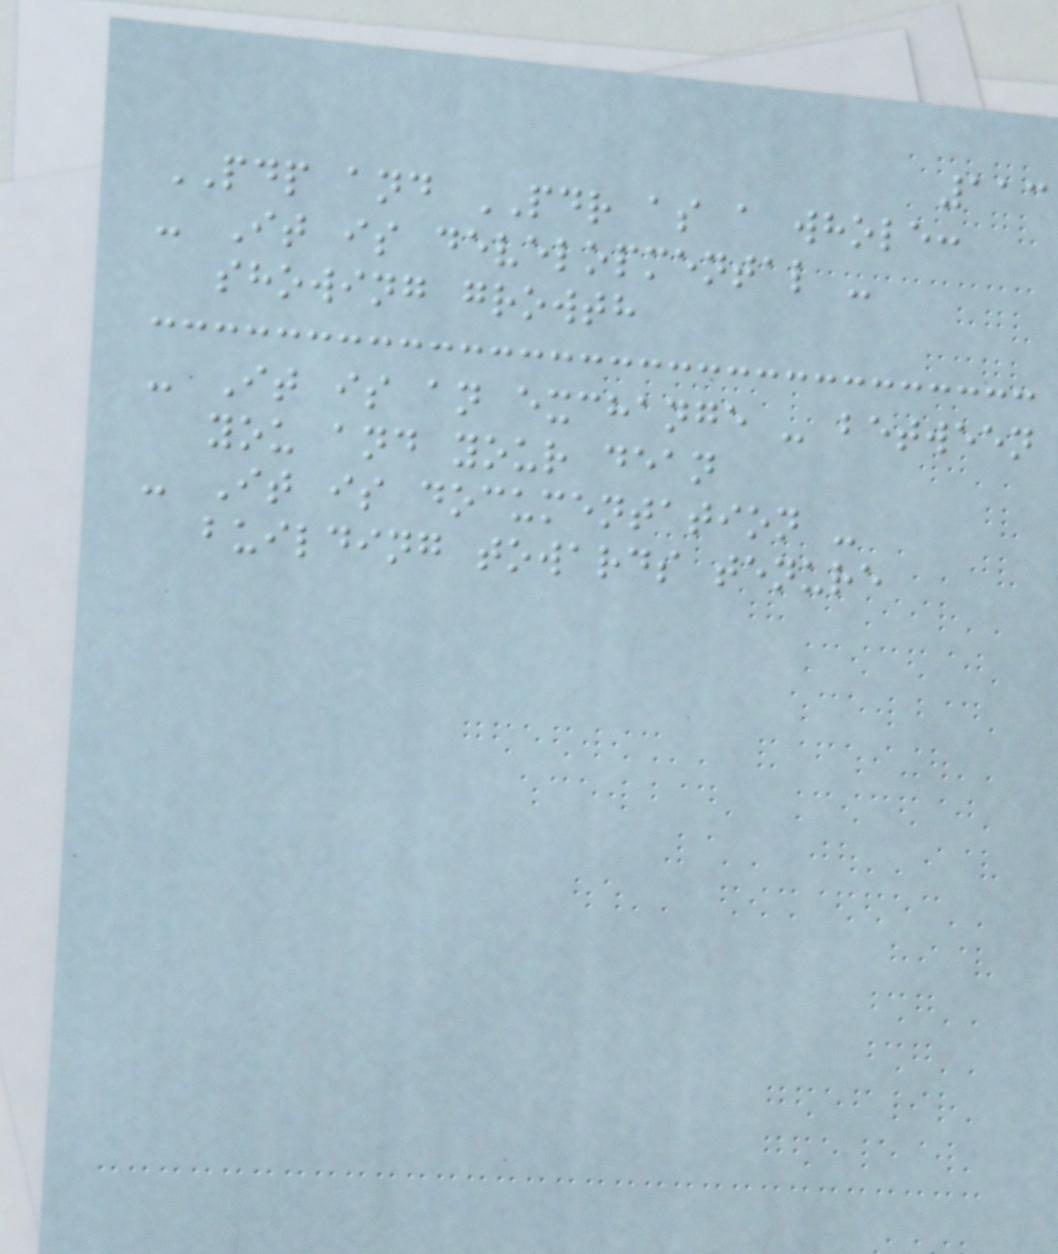113
PDP and PDR as a whole:
- It is developmental -
showing growth
- It is an exchange - between
you and your dean
- It is documentation -
building towards tenure
